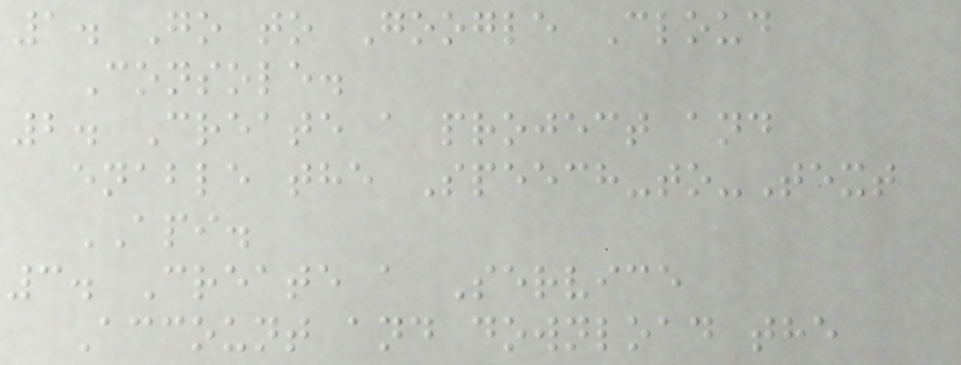1. Go to Google Cloud
Console.
2. Create a project and
enable the Speech-to-Text
API.
3. Create a Service
Account and download the
